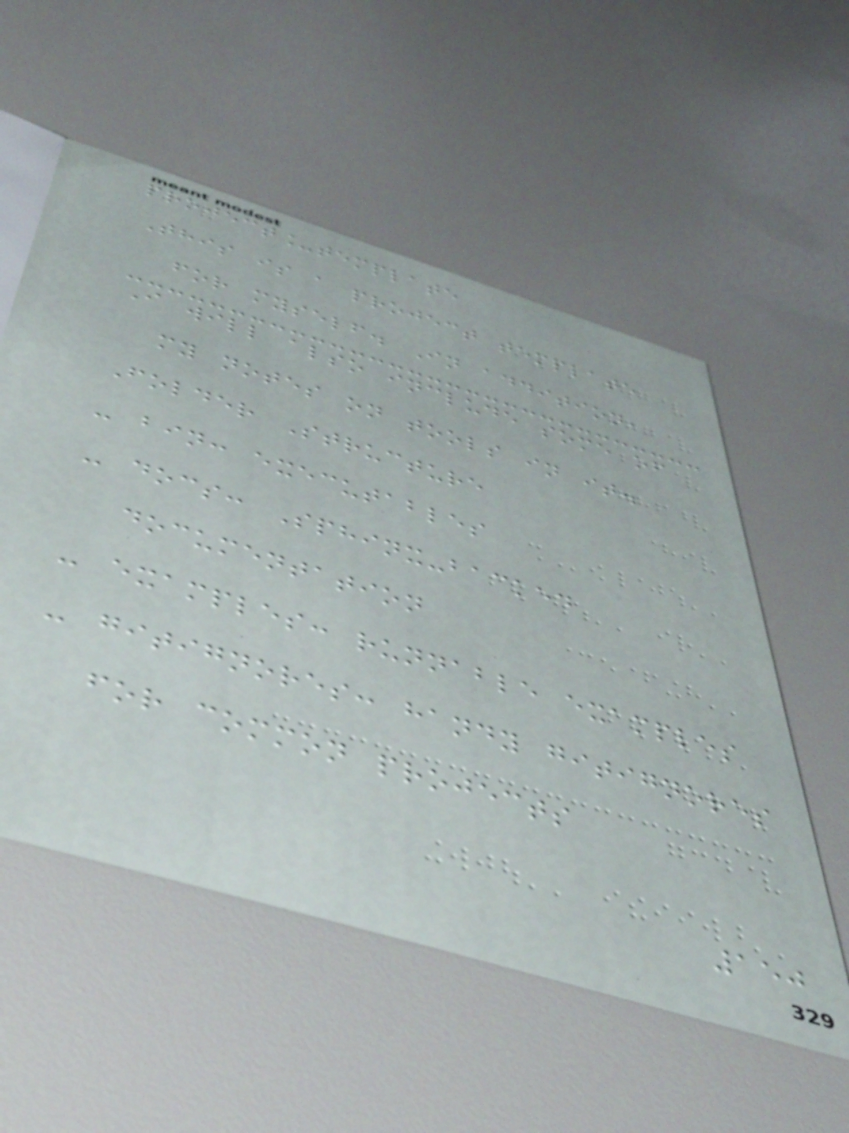project_template
This is a project template
for myself. In addition,
I will also include some of
my notes on tools in it.
Folder Structure
- bin: executables
- docs: Sphinx-backed
documentation
- examples: runnable examples
- gitignores: handy gitignores
for common projects
150
